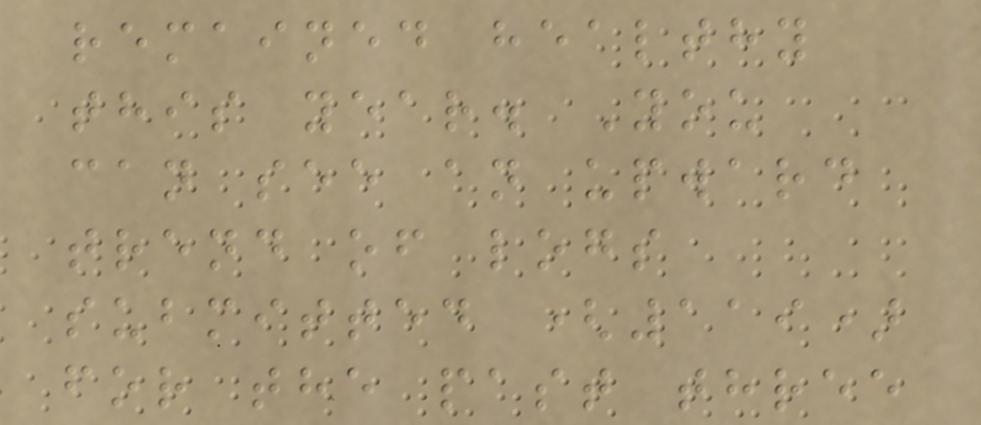remained healthy
this year. You
can see an upward
trend of logs
submitted (119)
for the past three
